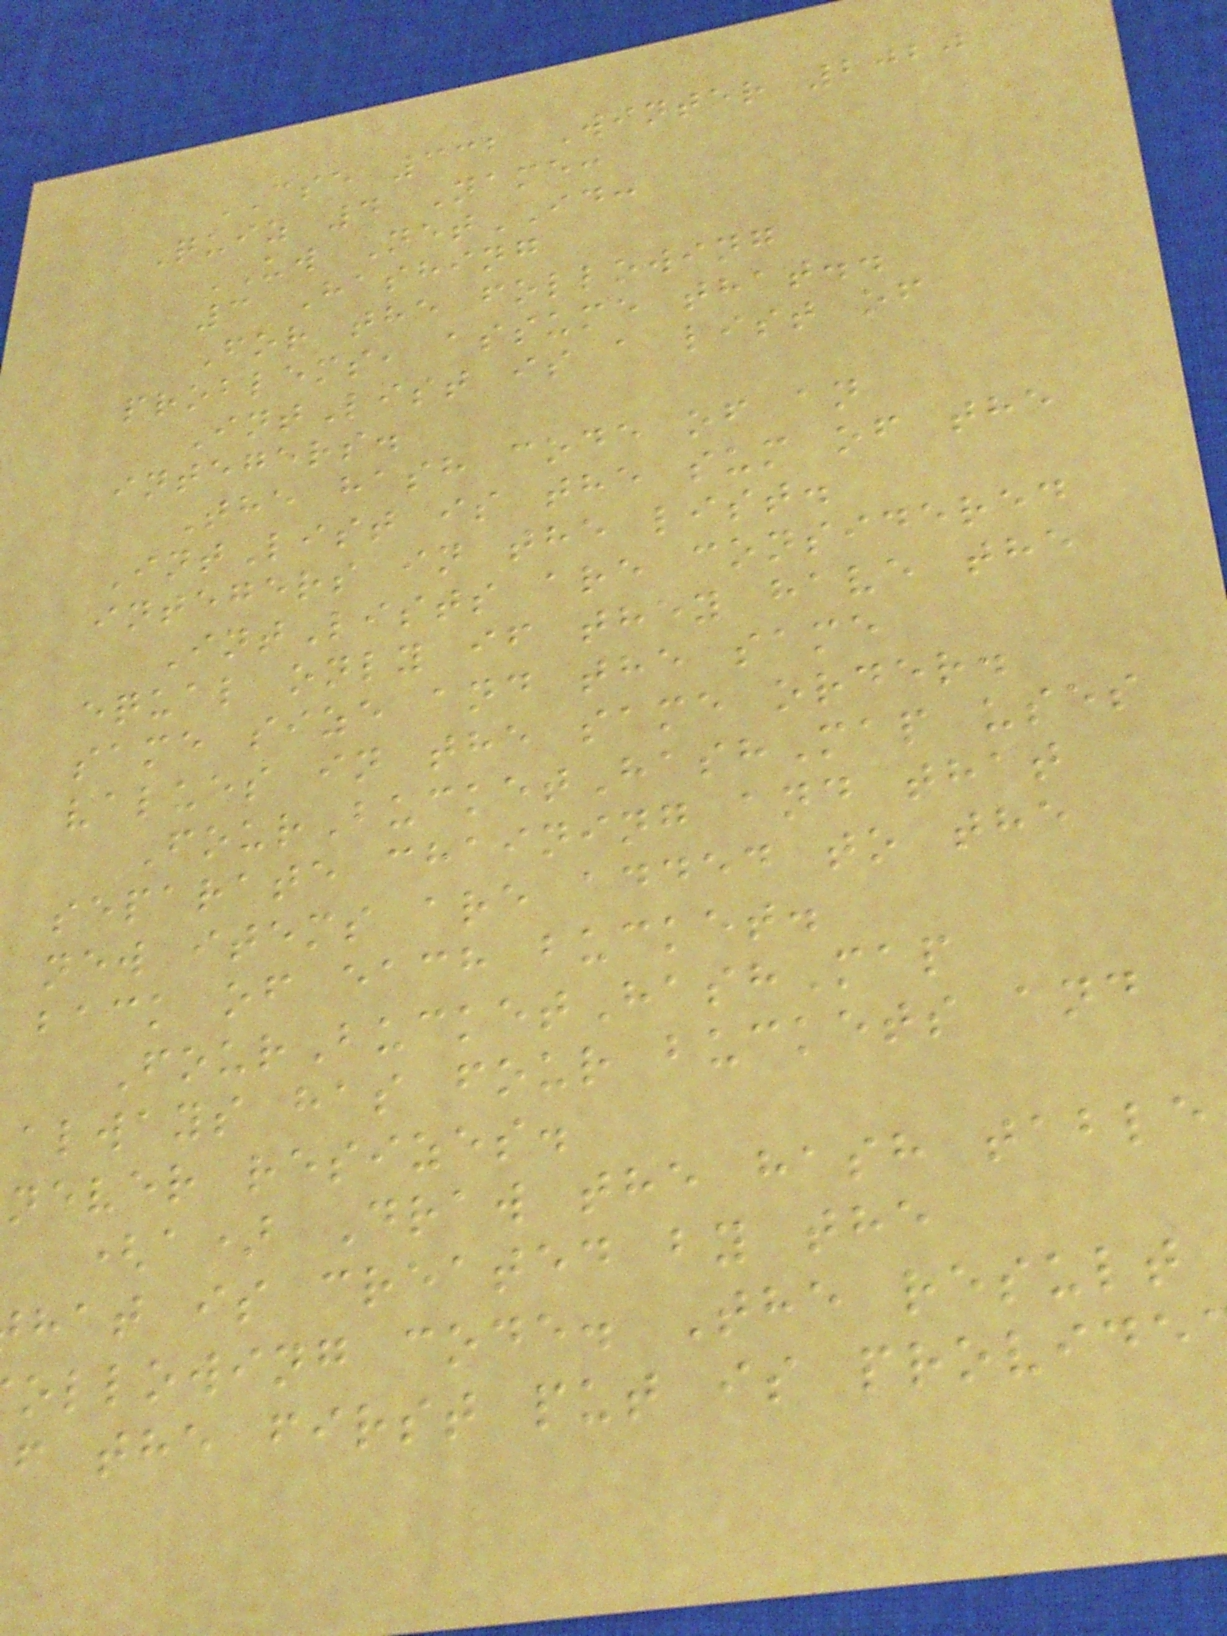CSE 332 Winter 2020
Quiz 4 Name:
UW NetID:
3 Hashing
For the following
problems, assume that..
IntList is a list of
integers.
The hash code of an
IntList is the sum of the
integers in the list.
IntLists are considered
equal only if they have the
same size and the same
values in the same order.
FourBucketHashMap uses
separate chaining and that
new items are added to the
back of each bucket.
FourBucketHashMap
always has four buckets and
never resizes.
(a) Draw the hash table
hat is created by the
ollowing code. The result
f the first put is provide
